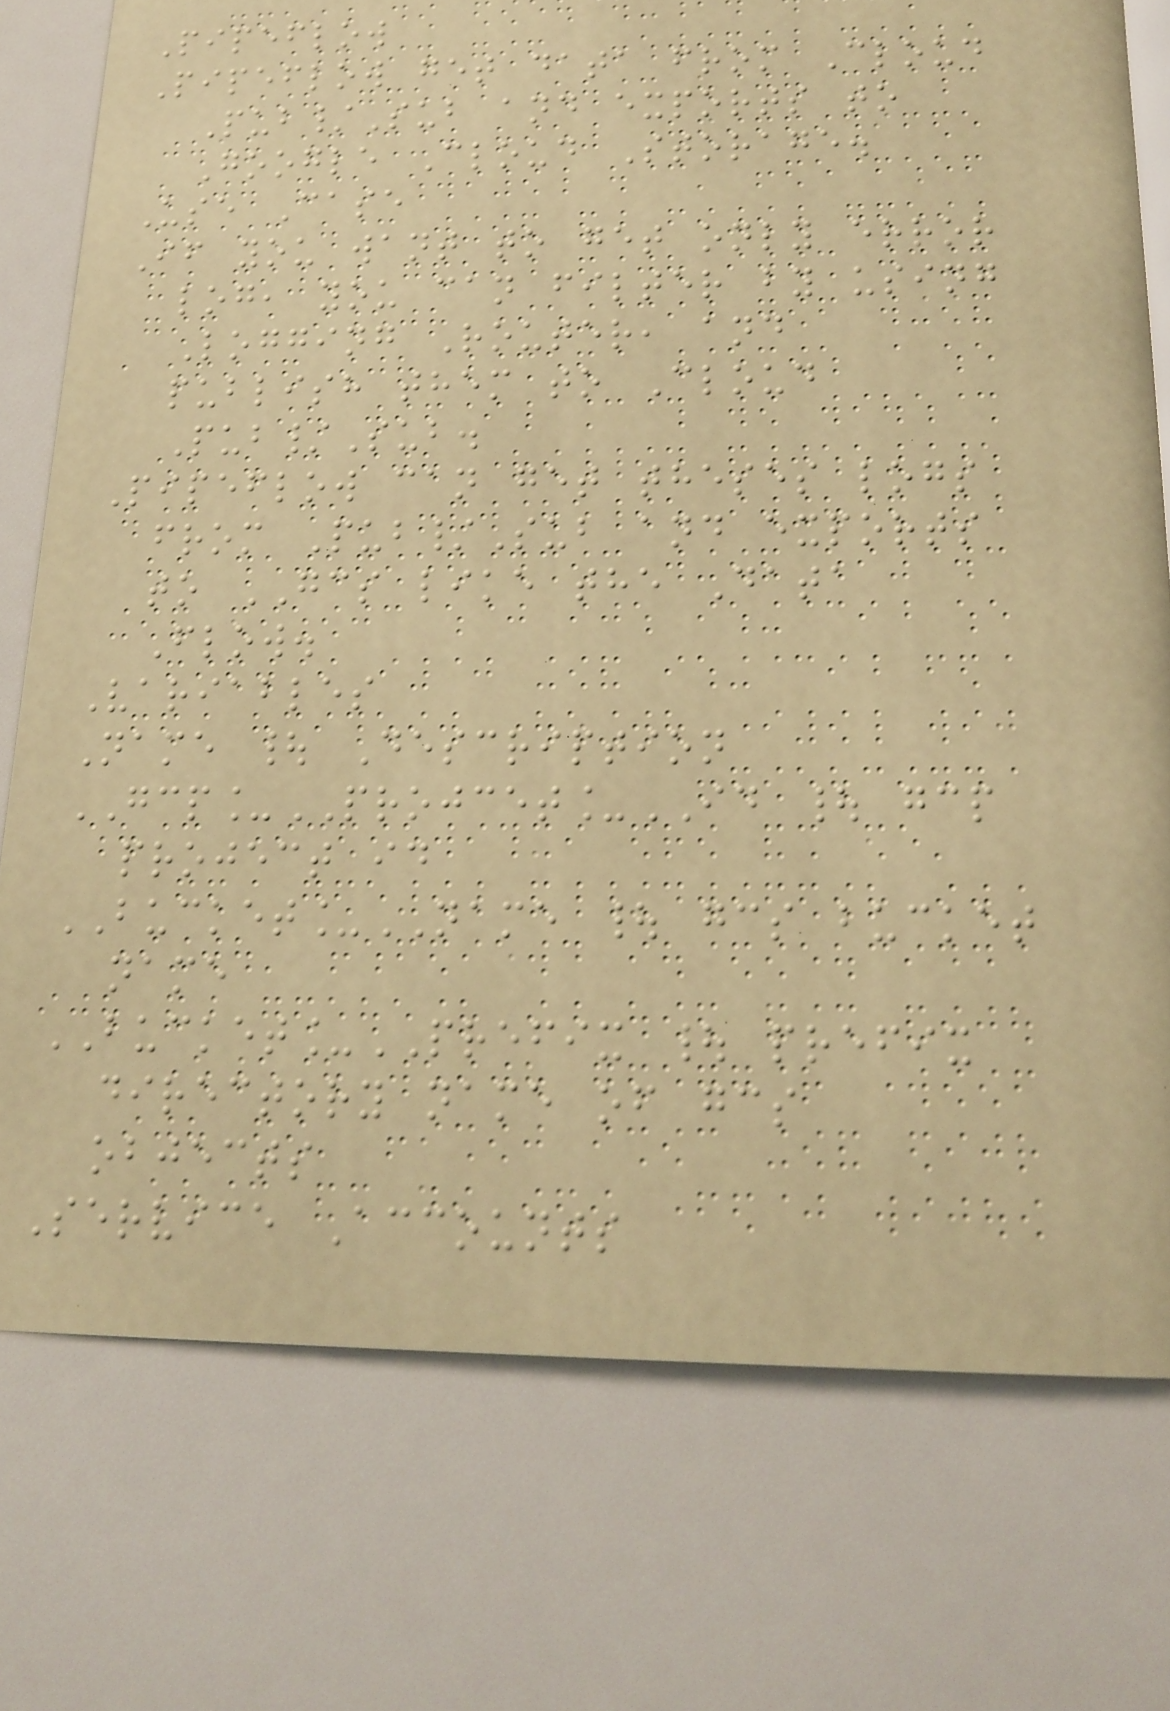Pipeflow
Pipeflow get data from Cloud
Pub/Sub and exports to
Google Cloud Storage.
Use Case
If you want to get only error
log, you can filter by using
Logging Router, and
publish them to Cloud
Pub/Sub.
Pipeflow can get theses logs
from Pub/Sub and exports
to GCS like the Data
Flow.
Variables
Name | Description
GCP_PROJCET_ID | gcp
project id
BUCKET_NAME | gcs bucket
name
BUCKET_PREFIX | prefix
directory name of gcs
objects
Service Accounts
